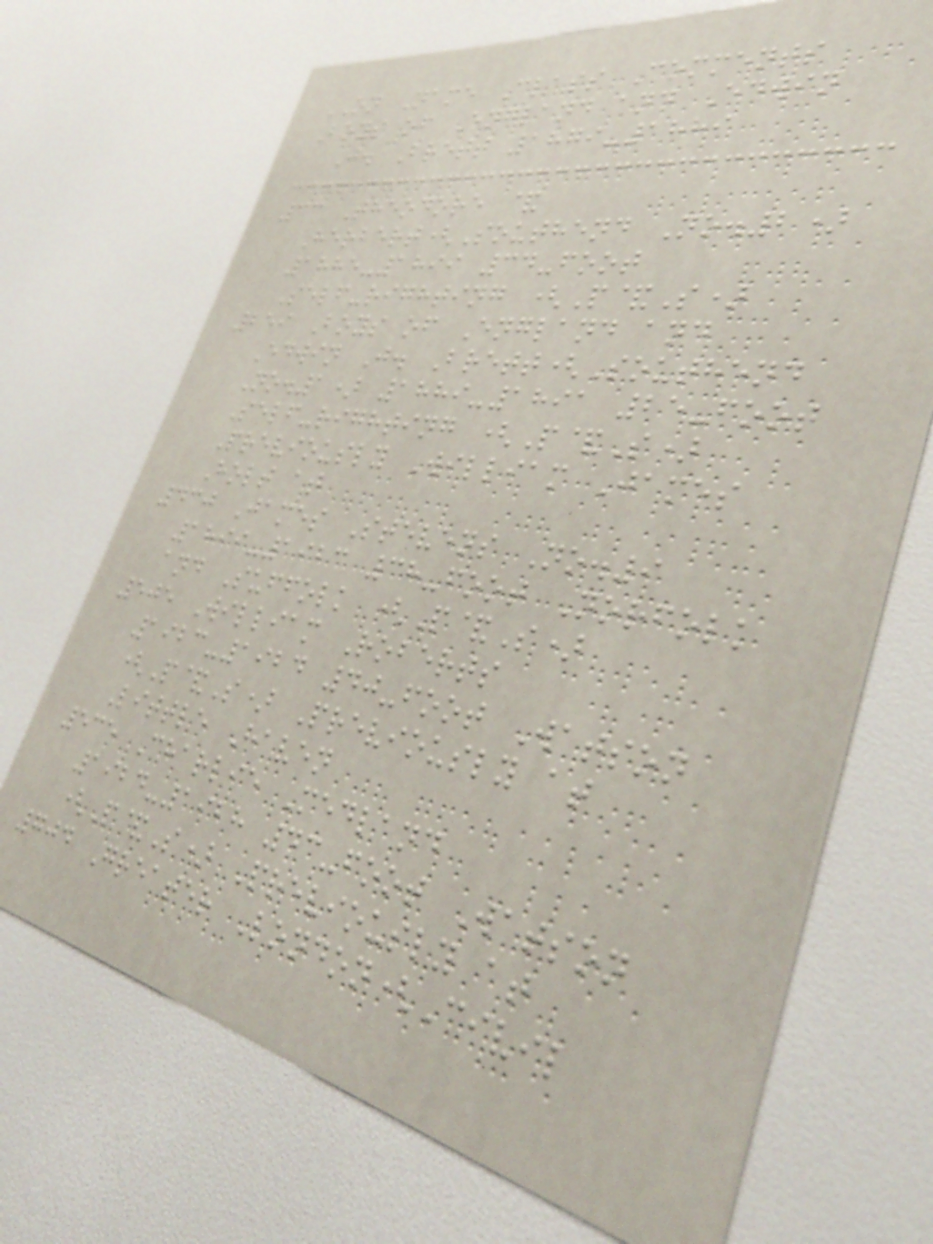ON Name Class Comments
Boys of England and Edwin
J. Brett 1879-1889
33 Theodore &
Herbert(Southend No.2)
1885-1899 34-foot
Self-righting (P&S)
259 Boys of England and
Edwin J. Brett(Southend
No.1) 1889-1891 25-foot
Self-righting (P&S)
Previously William James
Holt at
430 James Stevens No.9
1899-1923 38-foot Norfolk
and Suffolk (P&S)
505 William Roberts
1923-1924 40-foot Watson
(P&S) Previously at
Little Haven
535 Charlie Medland
1924-1928 43-foot Watson
(P&S) Previously at
704 Greater London(Civil
